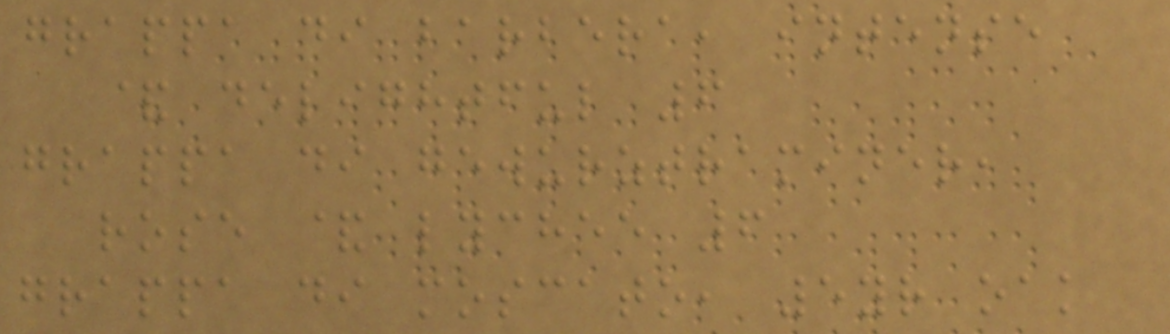grappa di barbera, intense
& delightful 6
grappa di gewurztraminer,
rose & lychee 6
grappa di moscato, 5yr oak
